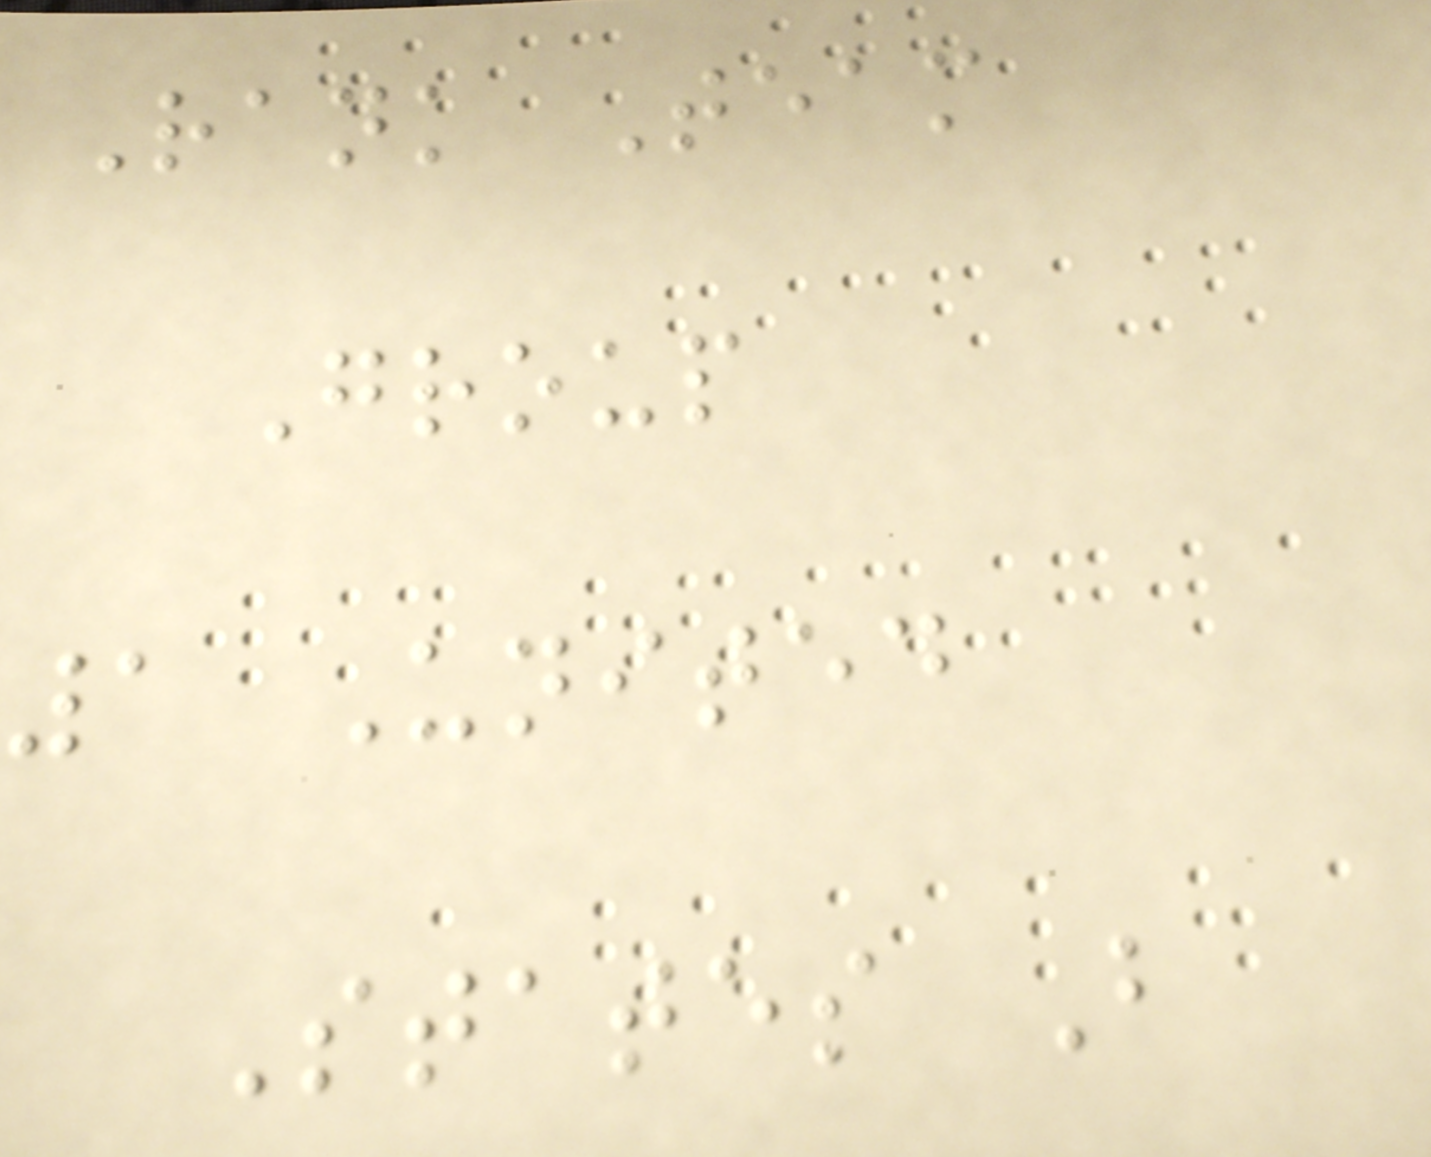Rank Team
Group
1 United
States B
